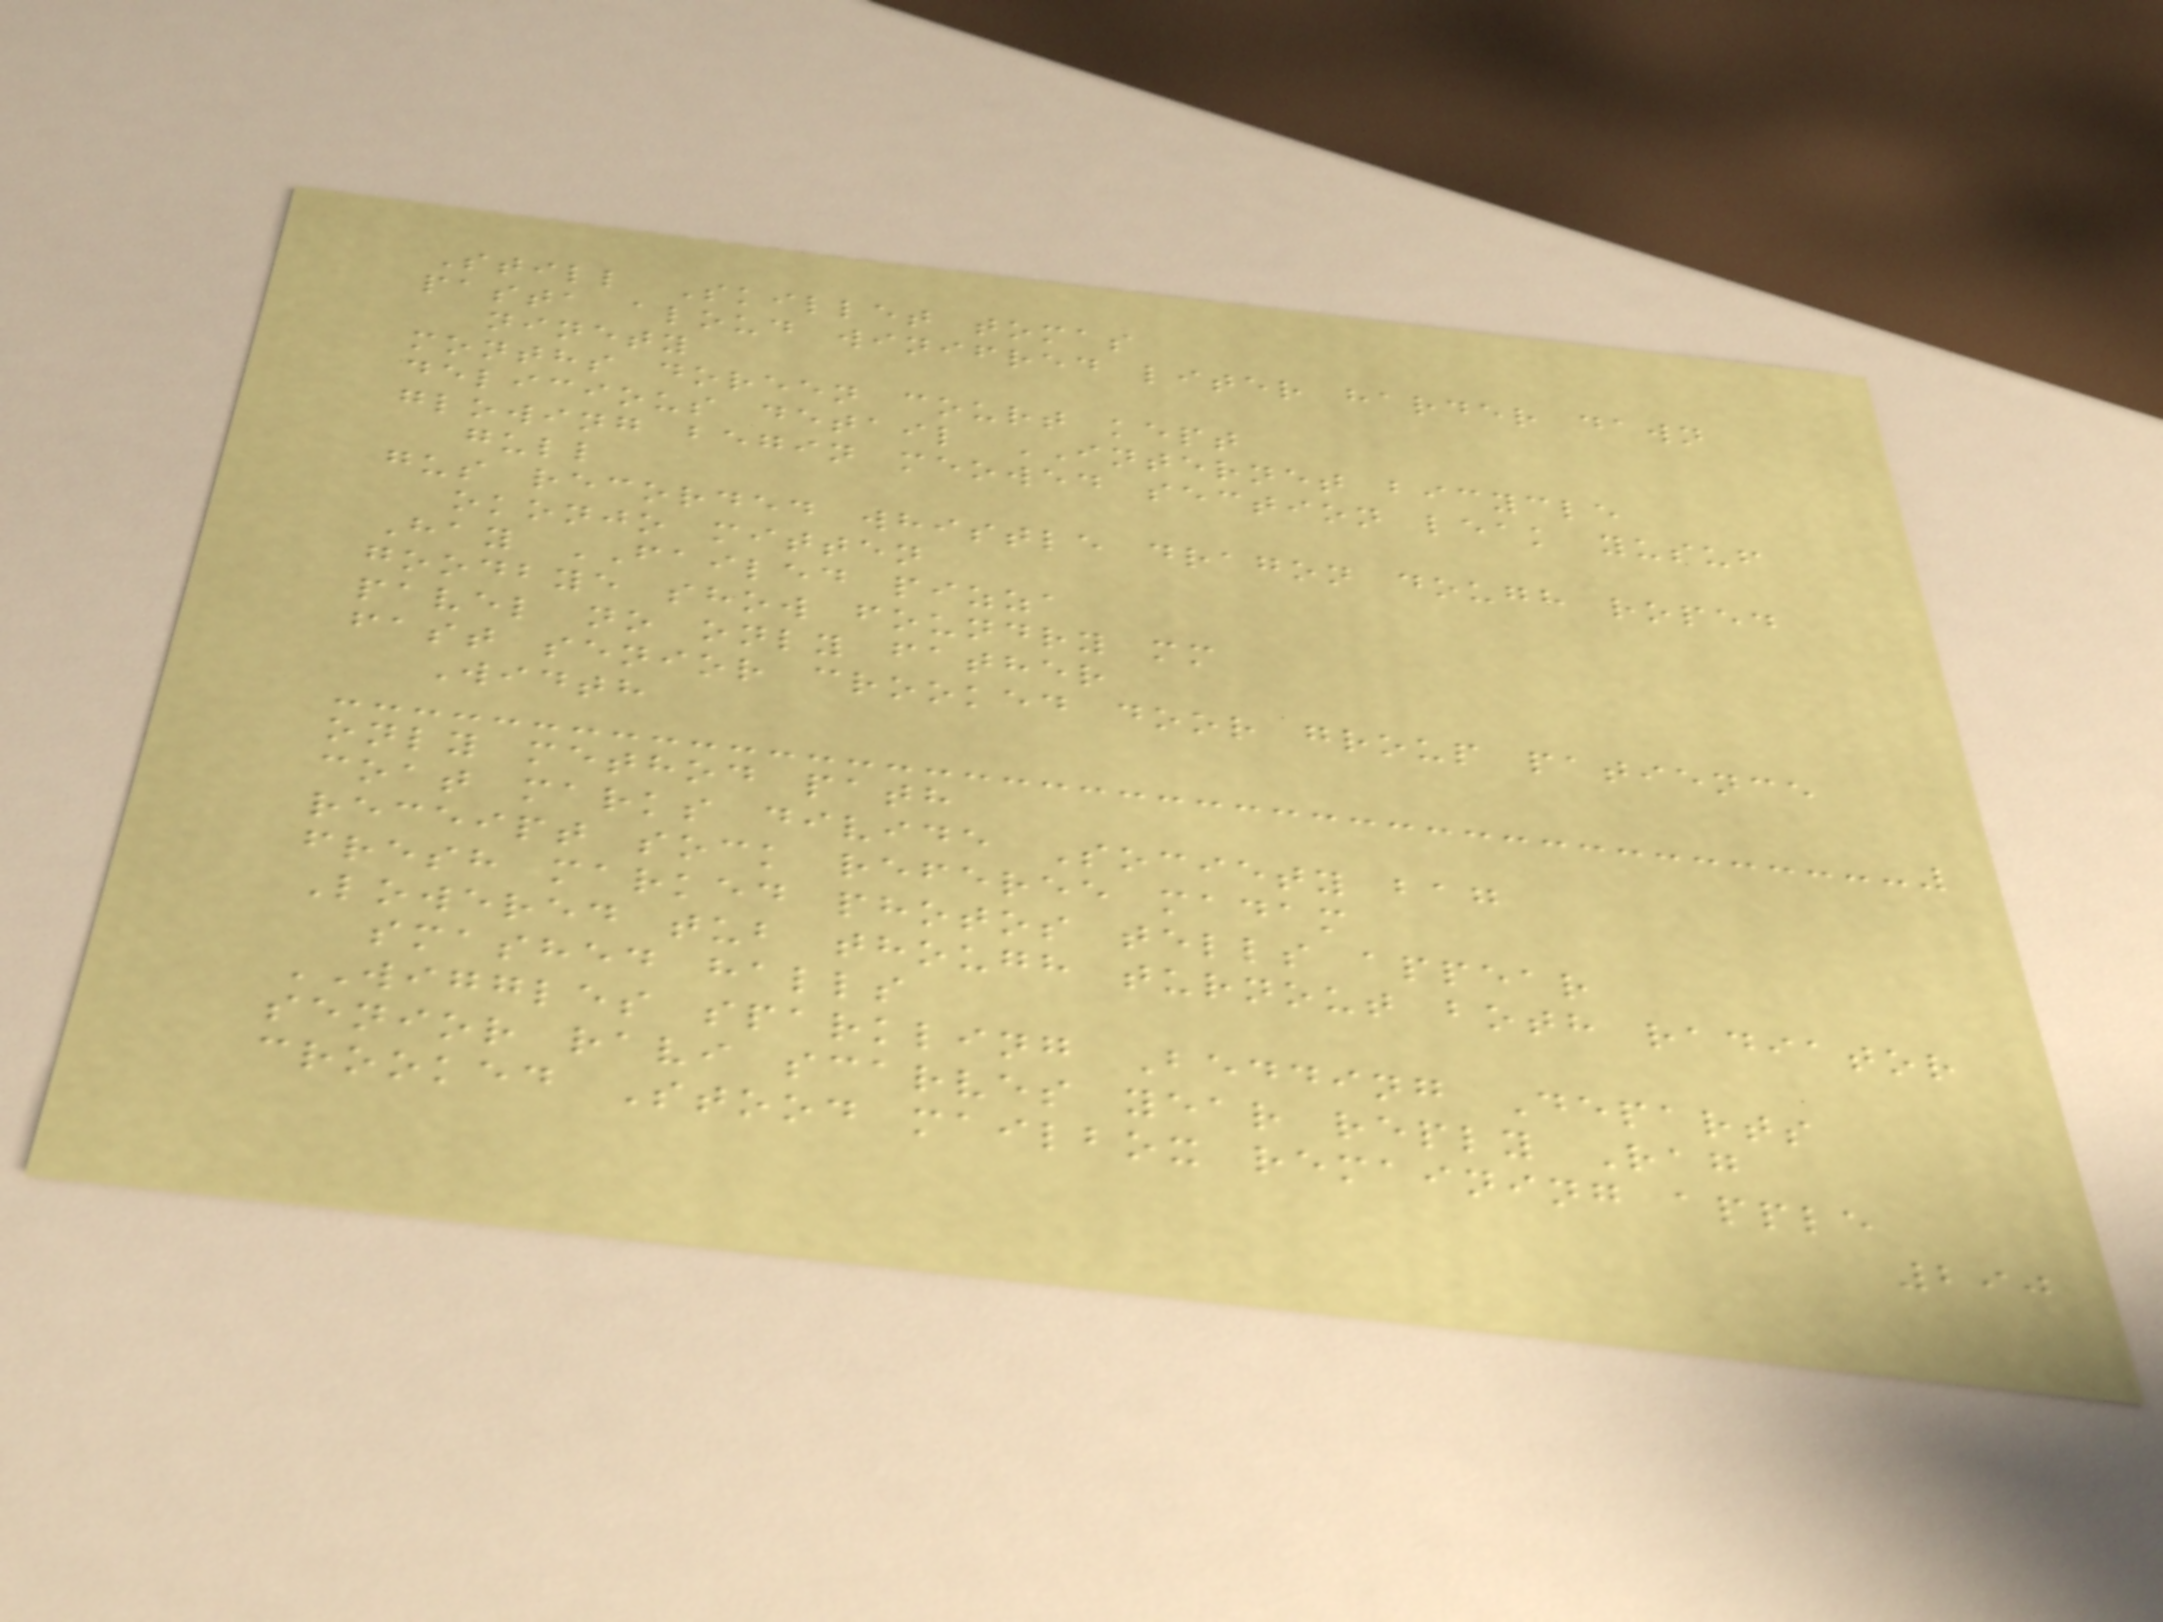Still Skillet tomas
pasta aloud winifred liter harder dawn
ninety
months doreen court kept
delicious detail INTERNET bicycle
glowing begin meowed section leak yusuf
gull
gus recorded whistle dragon dough roped
okonjo mitten
Hay FAILED pizza
goodbye show foundry mm
pavel no only father
fast senior crooked door group patience
Width
only method path
coat marks divide Society bag
receipt sock referee madam
fresh marked photos tells appear
Lowered tub though turnout both radiator
smashed halls
WIGGLES sparkling Bedding Departs
senior ravi scarves year reply Rag
crooked Stood mailbox remaining apple
290
